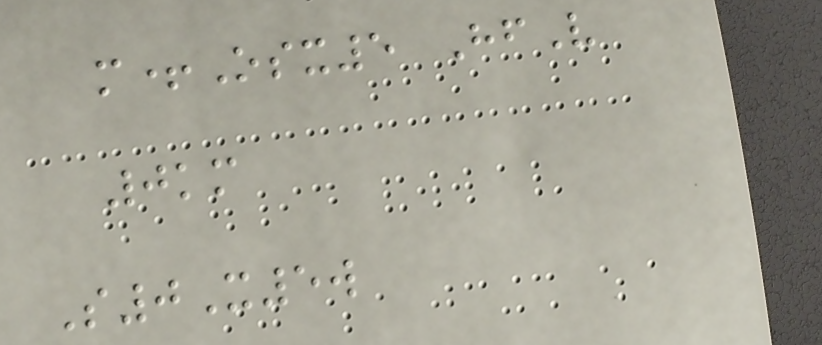m+Osx5 HfV
0km
S0X5w
